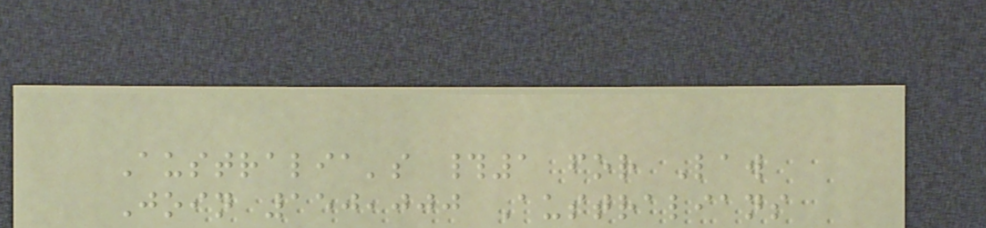Australia's #1 for Law
Join 150,000 Australians
